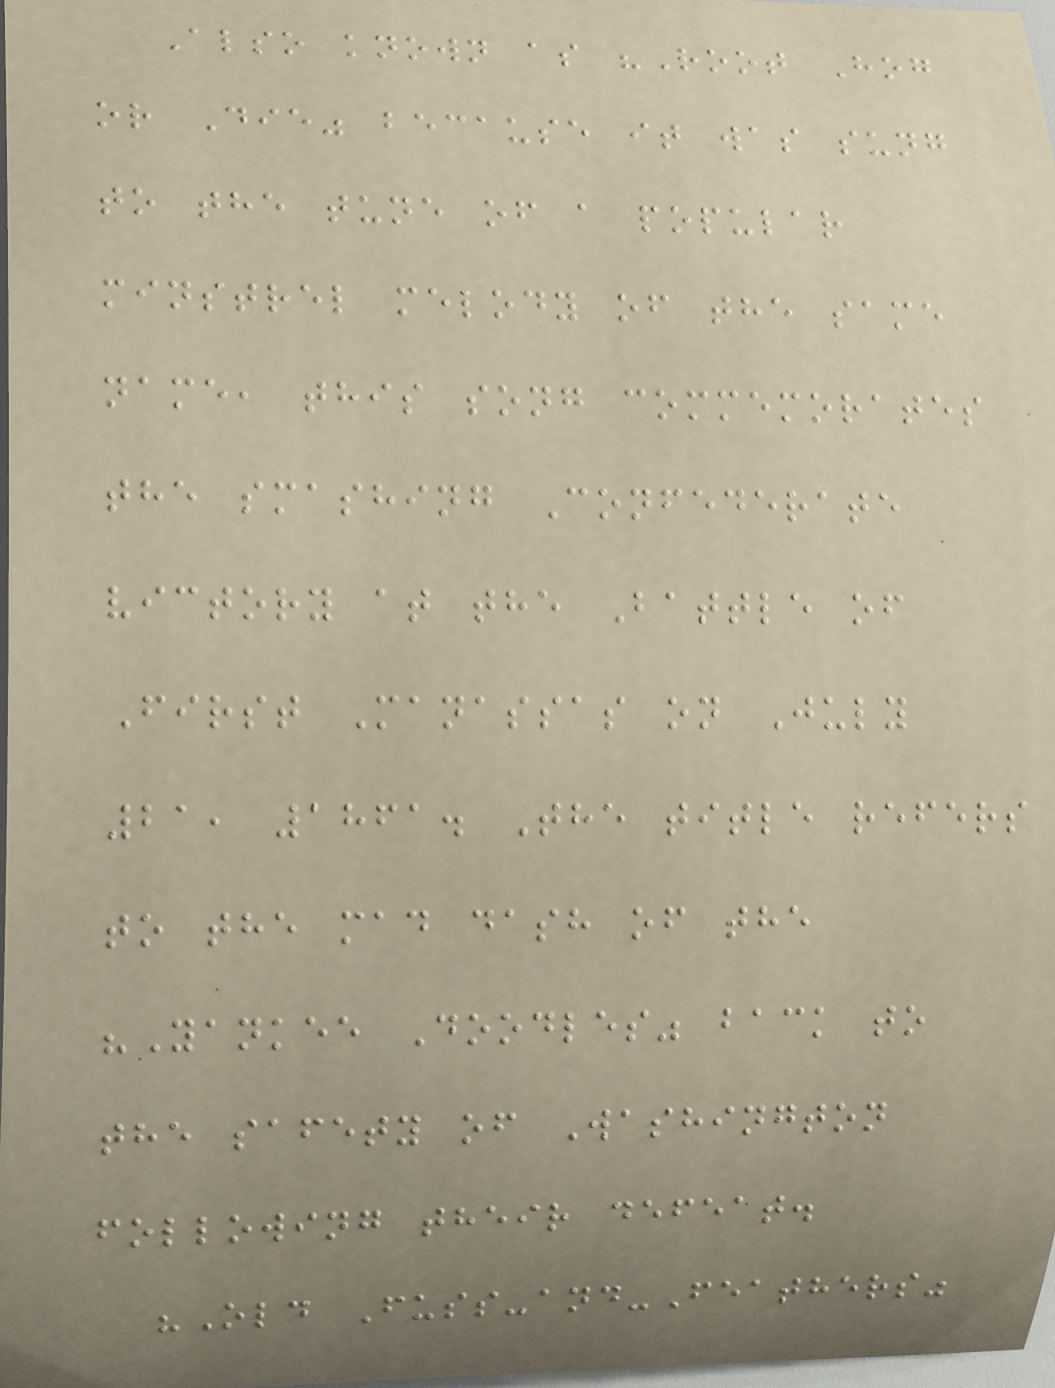Also known as "Root Hog
or Die" because it was sung
to the tune of a popular
minstrel melody of the same
name, this song commemorates
the smashing Confederate
victory at the Battle of
First Manassas on July
21, 1861. The title refers
to the mad dash of the
"Yankee Doodles" back to
the safety of Washington
following their defeat.
"Old Fuss-and-Feathers"
